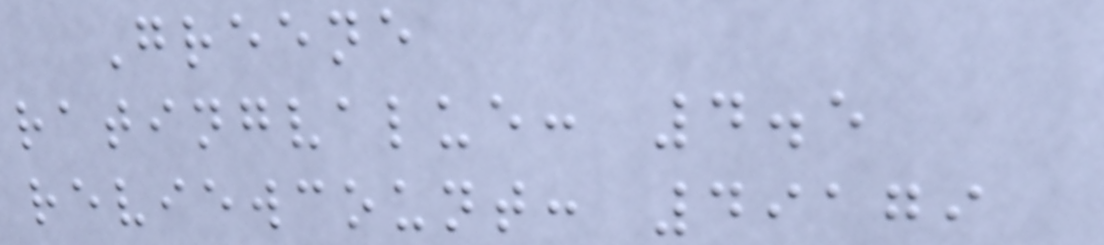Greene
ratingvalue: 4.5
reviewcount: 49179
